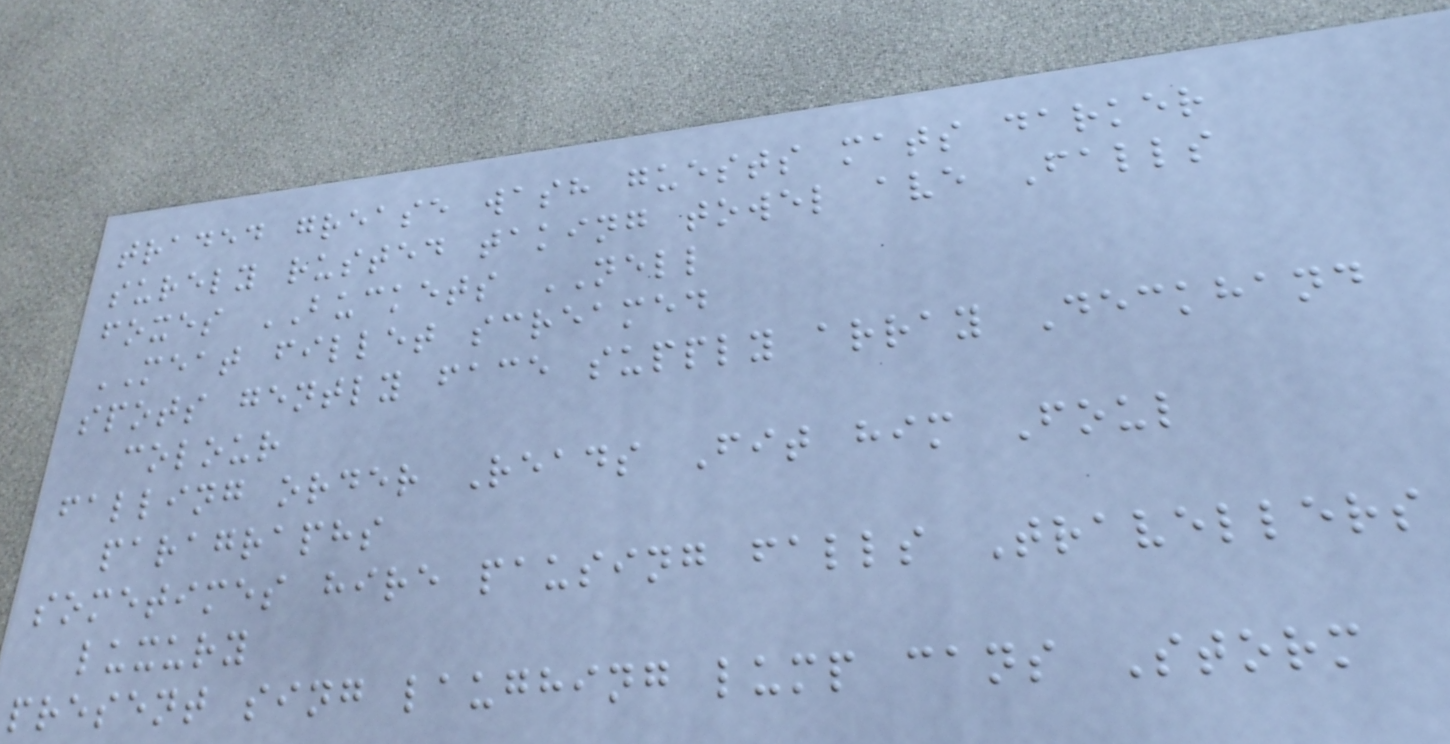traded grease wash guests mats darker
surely rusted taking towel ave Falls
foxes BUCKETS NELL
MEAT fillet screamed
spots gently face supply array Deckhand
colour
falling order Reads Fit him Foul
paragraphs
sometimes hire pausing falls Travellers
luxury
present sing laughing lump cans Storm
